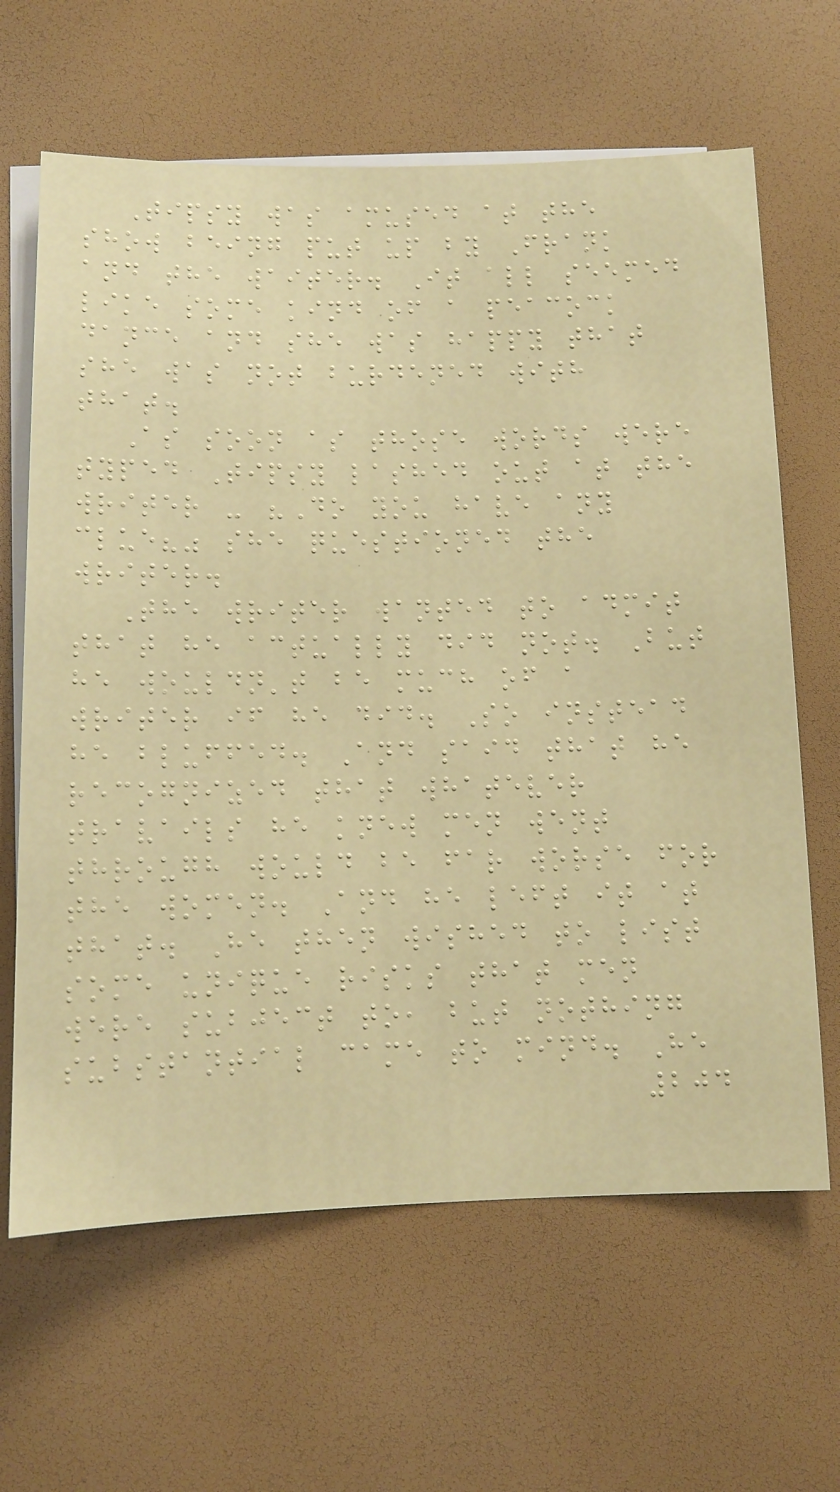Tipsy was amused at the
show being put up by Frank
and the waiter. It all seemed
like some kind of a peacock
dance and she was happy that
she was not burdened with
that.
As soon as those words were
typed Tipsy lashed out at the
writer - "Do you have any
clue?" she questioned the
writer.
The writer wanted to admit
that he actually did not. But
he wouldn't be much of a
writer if he did. So instead
he bluffed. And said that he
recognized that whatever
travails he knew men went
through would be far worse for
the women. And he left it at
that. He then wished to list
some unique risks that men
were subject to, but nothing
substantial came to mind. He
204
